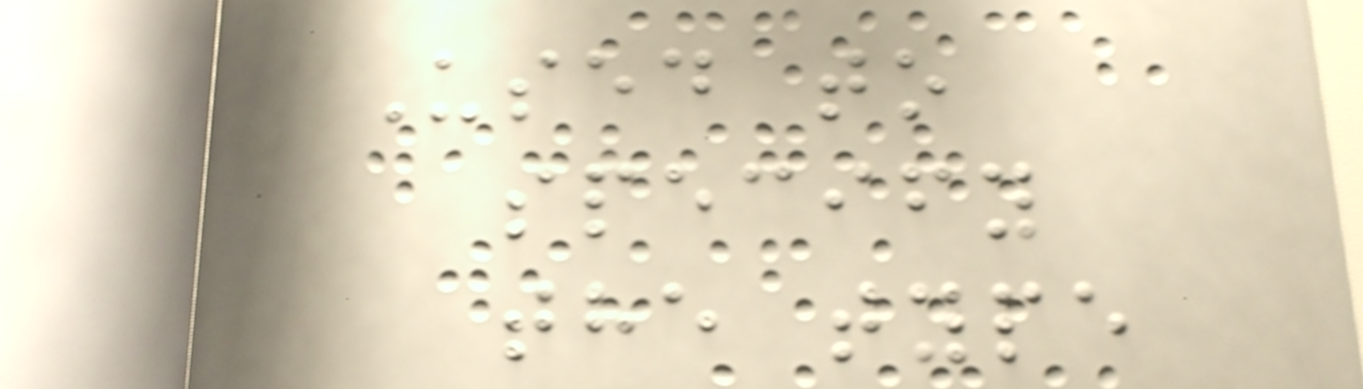Used to
specify
the type
